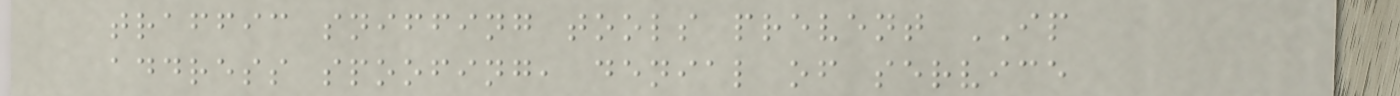traffic sniffing tools prevent IP
address spoofing, denial of service
